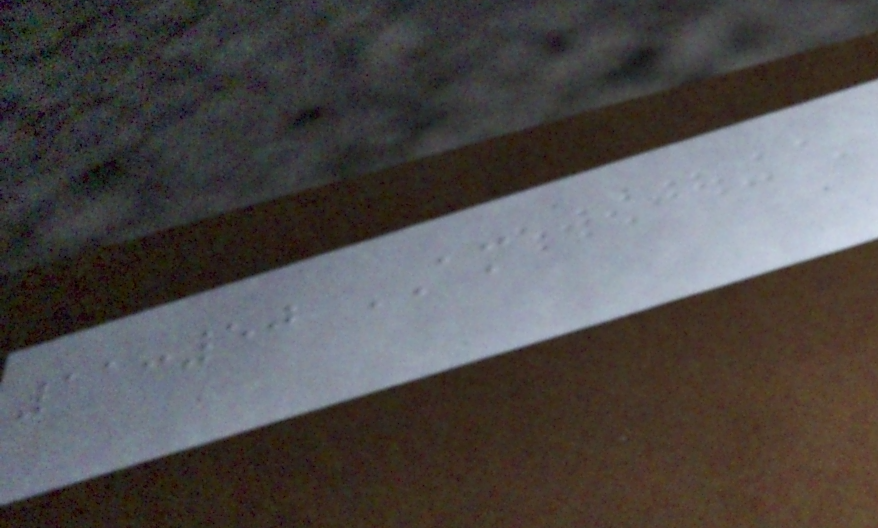11:50 AM
